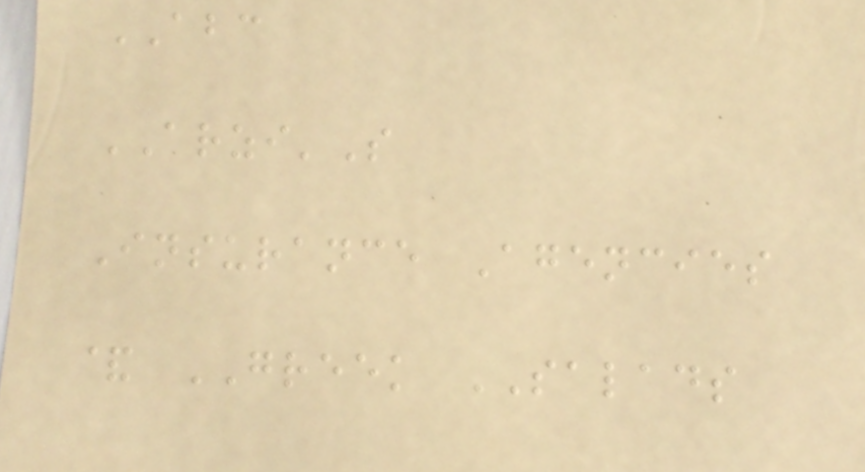ABC
ARZI'S
Insurance Agencies
& GREEK SALADS
